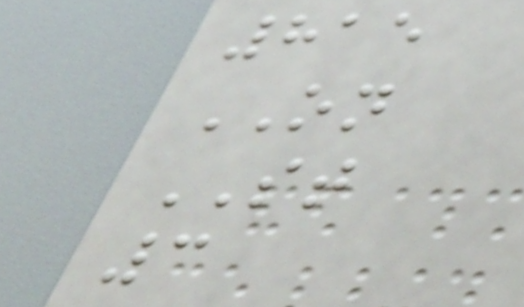815
ON
ST
3
